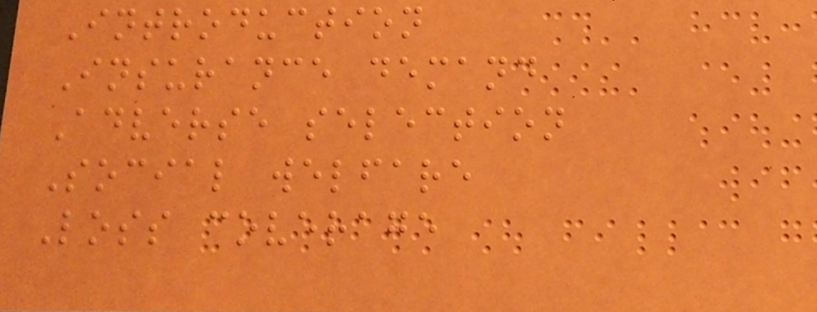Introduction
Insurance demand
Adverse selection
Social welfare
Loss coverage
